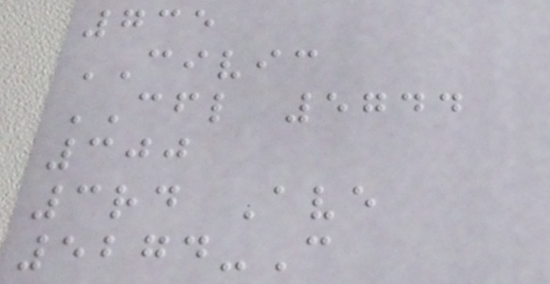735
CIVIC
CFL 5744
300
3rd Ave
5274-C
